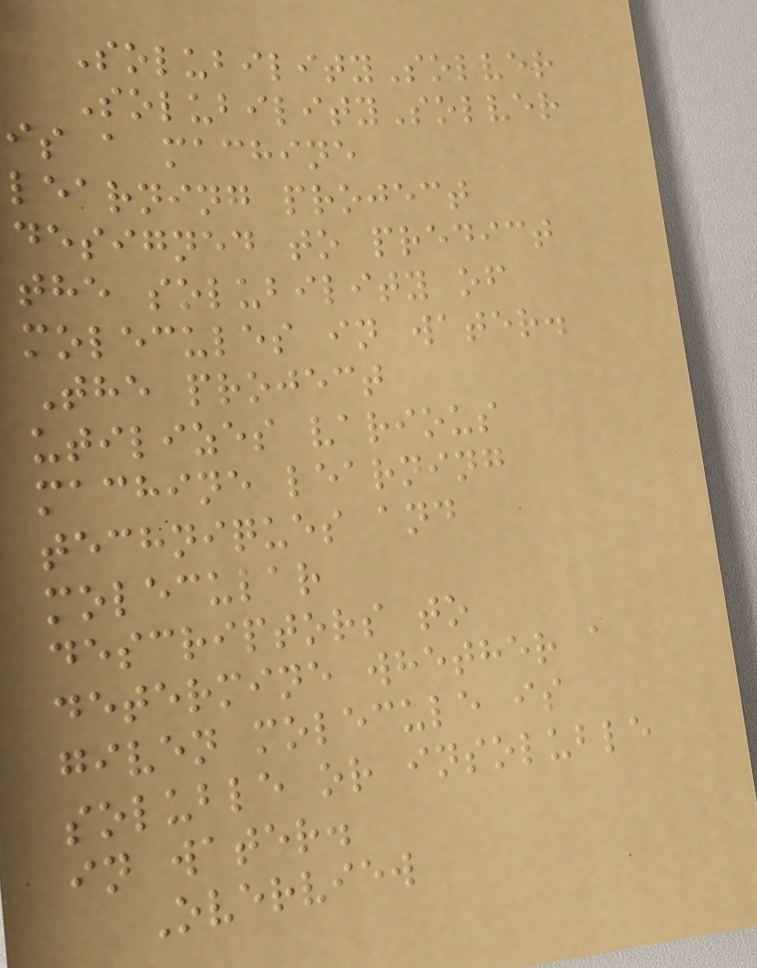SolubilitySolver
SolubilitySolver
is a machine
learning project
designed to predict
the solubility of
molecules in water.
The project
utilizes various
machine learning
techniques and
molecular
descriptors to
determine whether a
given molecule is
soluble or insoluble
in water.
Overview
